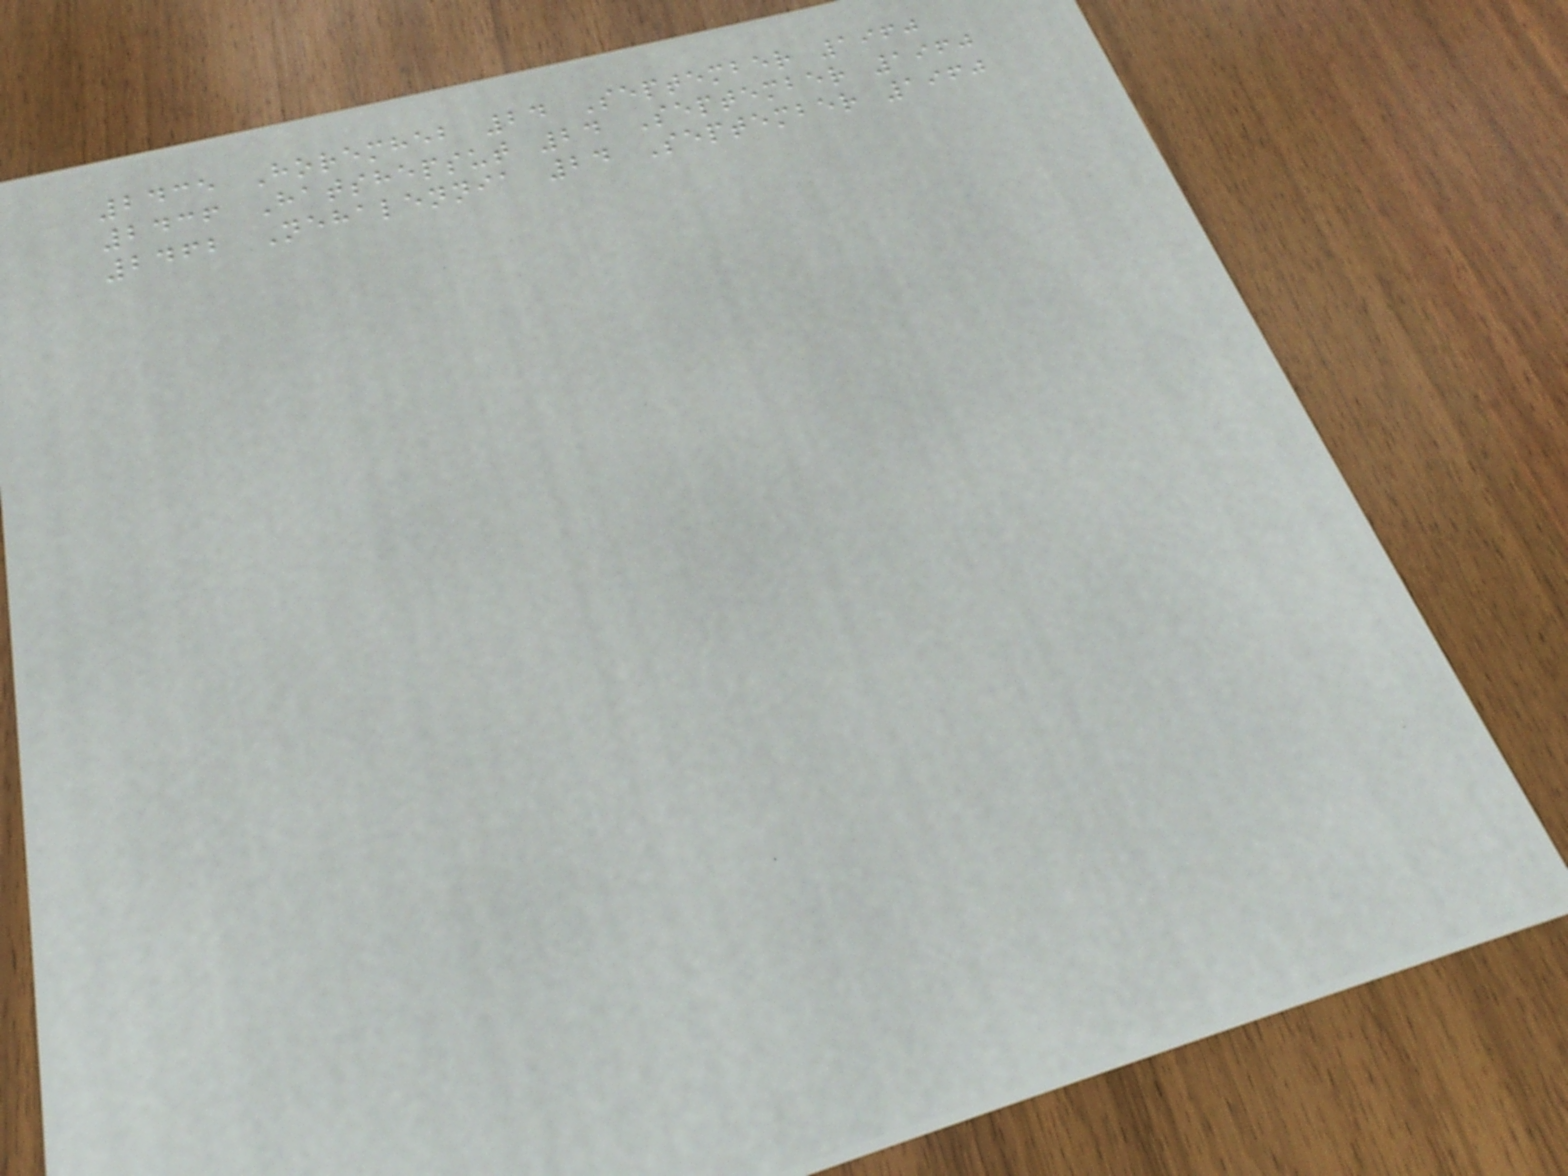2435 Horemheb 24 September 1960
2436 Hatshepsut 24 September 1960
2462 Nehalennia 24 September 1960
